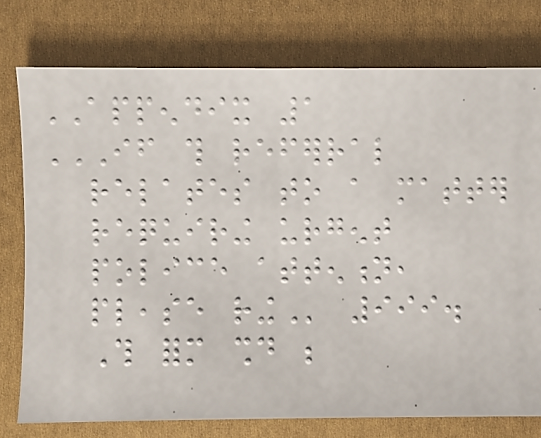APPENDIX 1
IF THIS REFERRAL
RELATES TO A MATTER
REQUIRING URGENT
POLICE ATTENTION,
PLEASE RING 999.
This form should be
